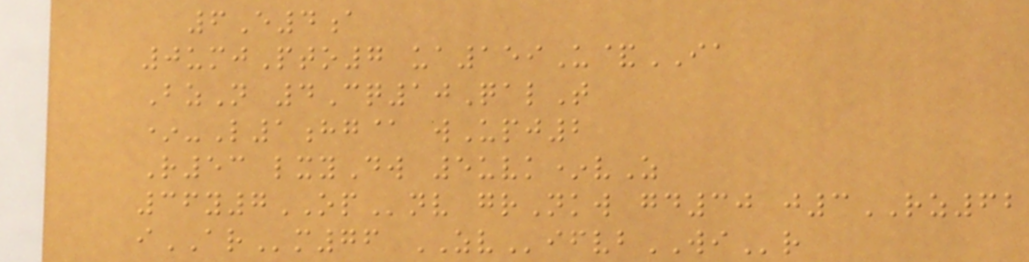6E4a
0umjPto7 ua159U&IA
BzN 4Cq10QalT
*-L1hg@ wUpj2
R53 lxyDw 5uvk*vZ
36y7OPnv grNkw gd30 j3RZ62
iARm76 ZVifvbWIr
